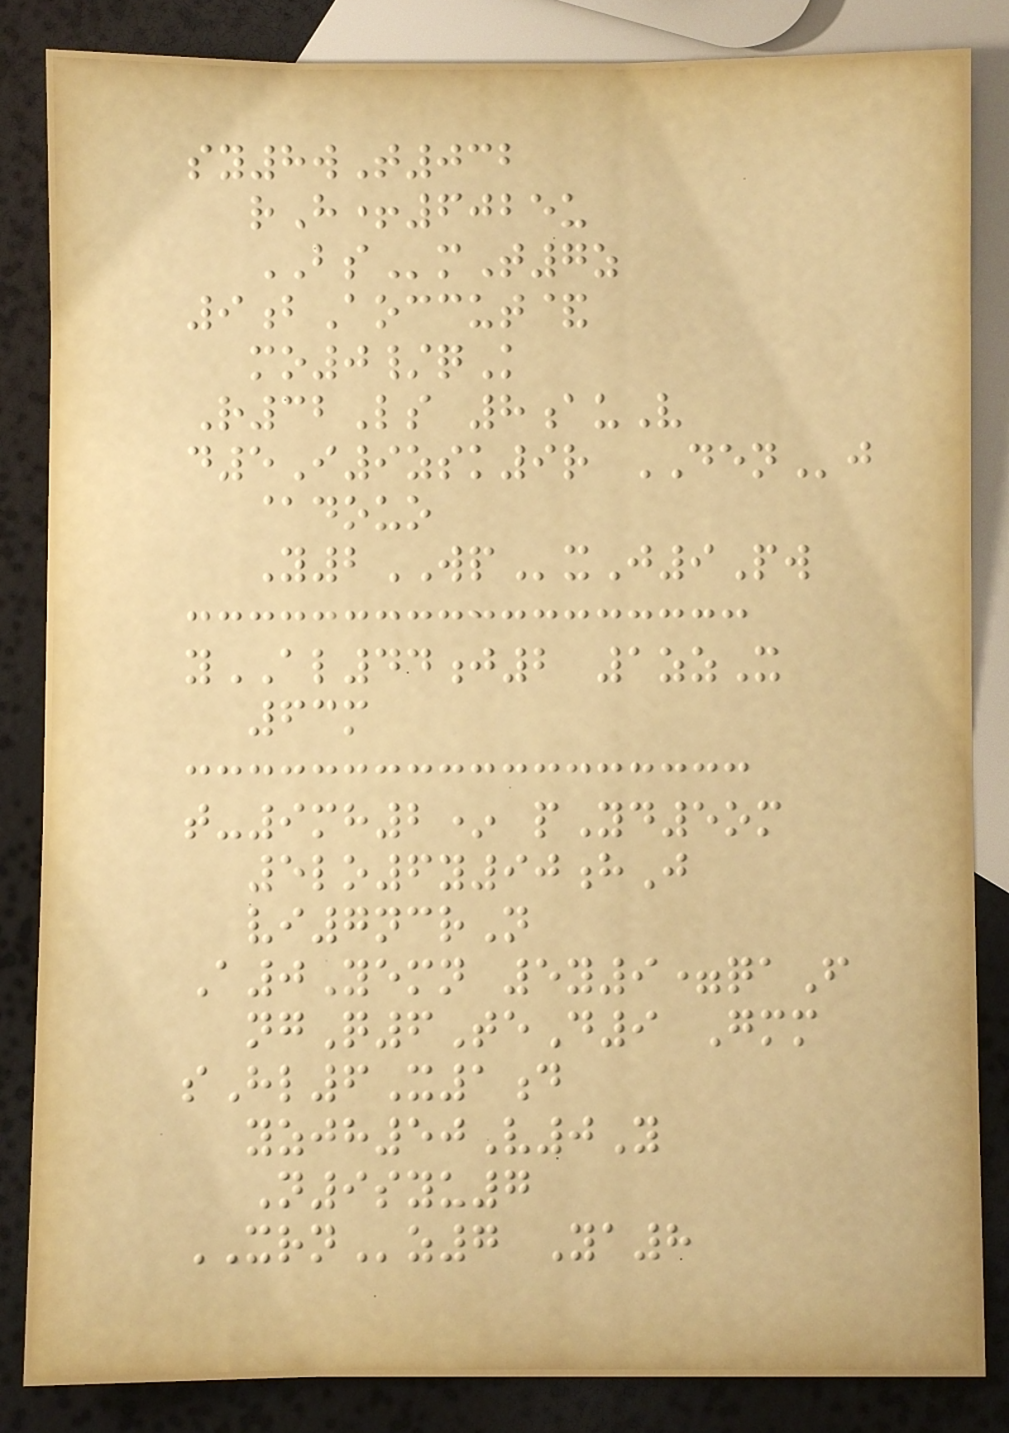sy8wT032
rH+6025u
BSmT7z
9bAoccut&
mo0/qK
R32Ls 8auV
d5I9zsk9r DENj
@douo
Y2WPxJ9Pw
yAL44j2 1zzX
63m
t-9mh2* pYd5om
5lo6y90hJ
vi7ncrN
A0Yemn 5y9=qaF
ngQ6TeD9 Gmm
sHl6X1d
yzjh50V0Y
N9syu7
XRNz7 Ya8
